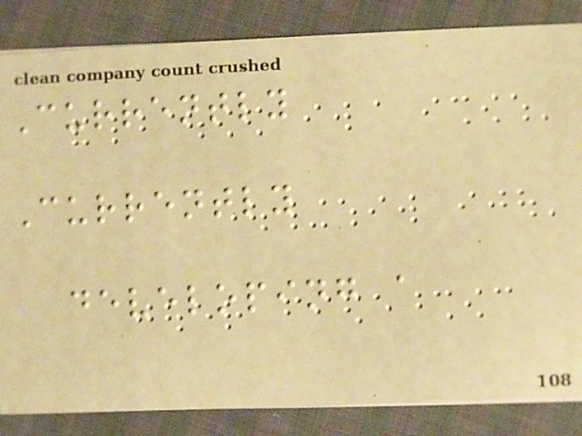Currently
Currently
developing a
